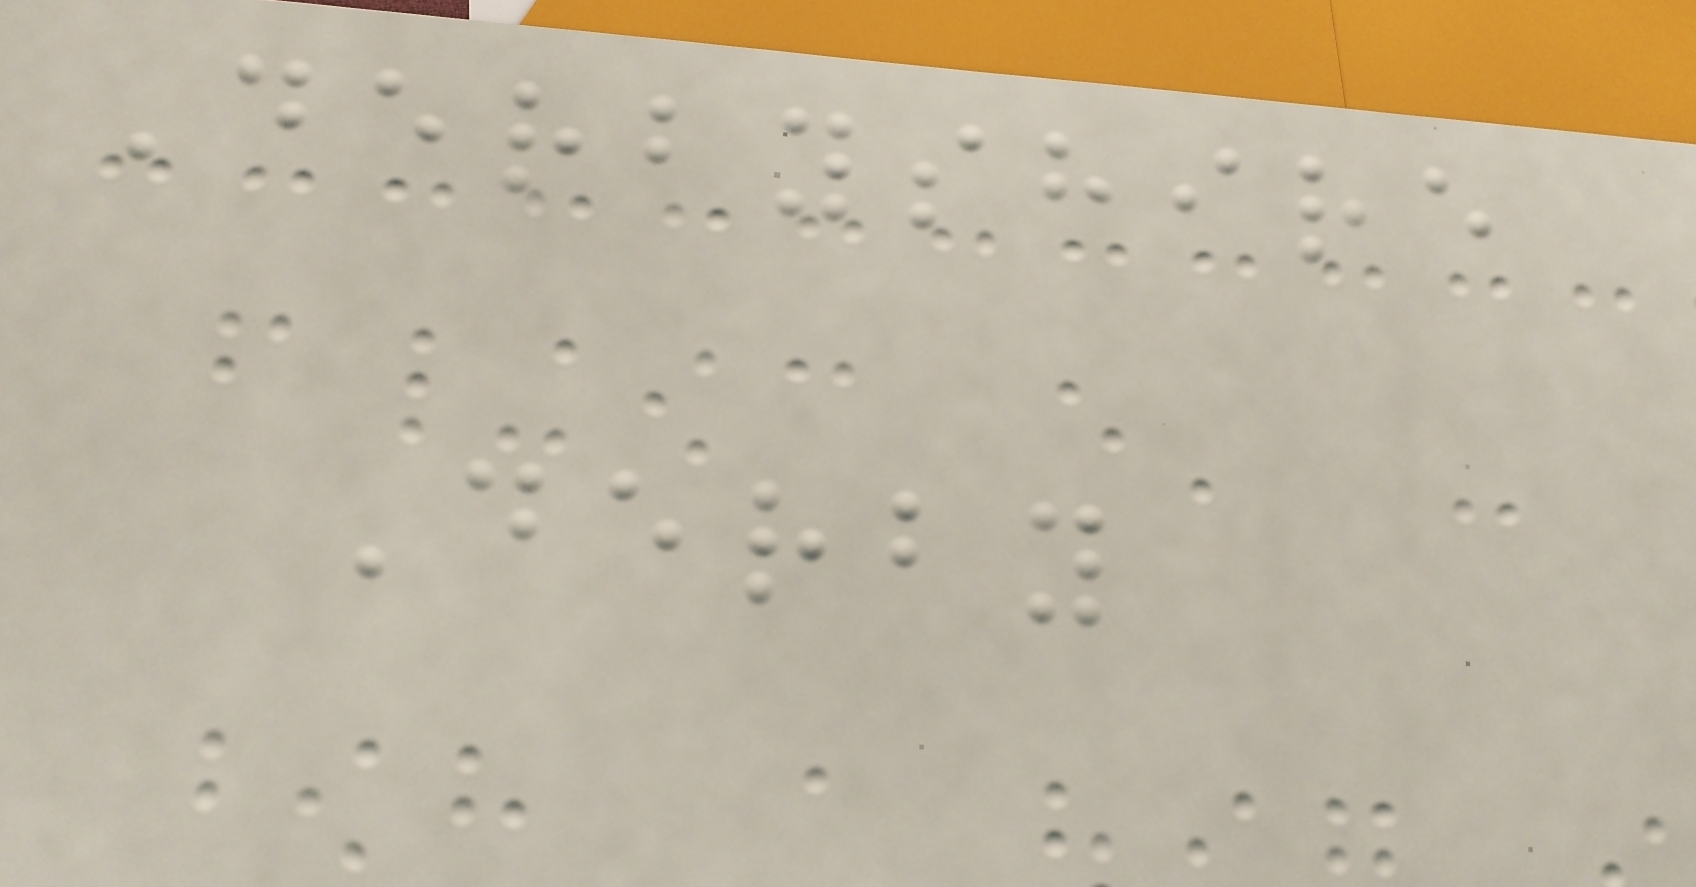Derbyshire
Derby
